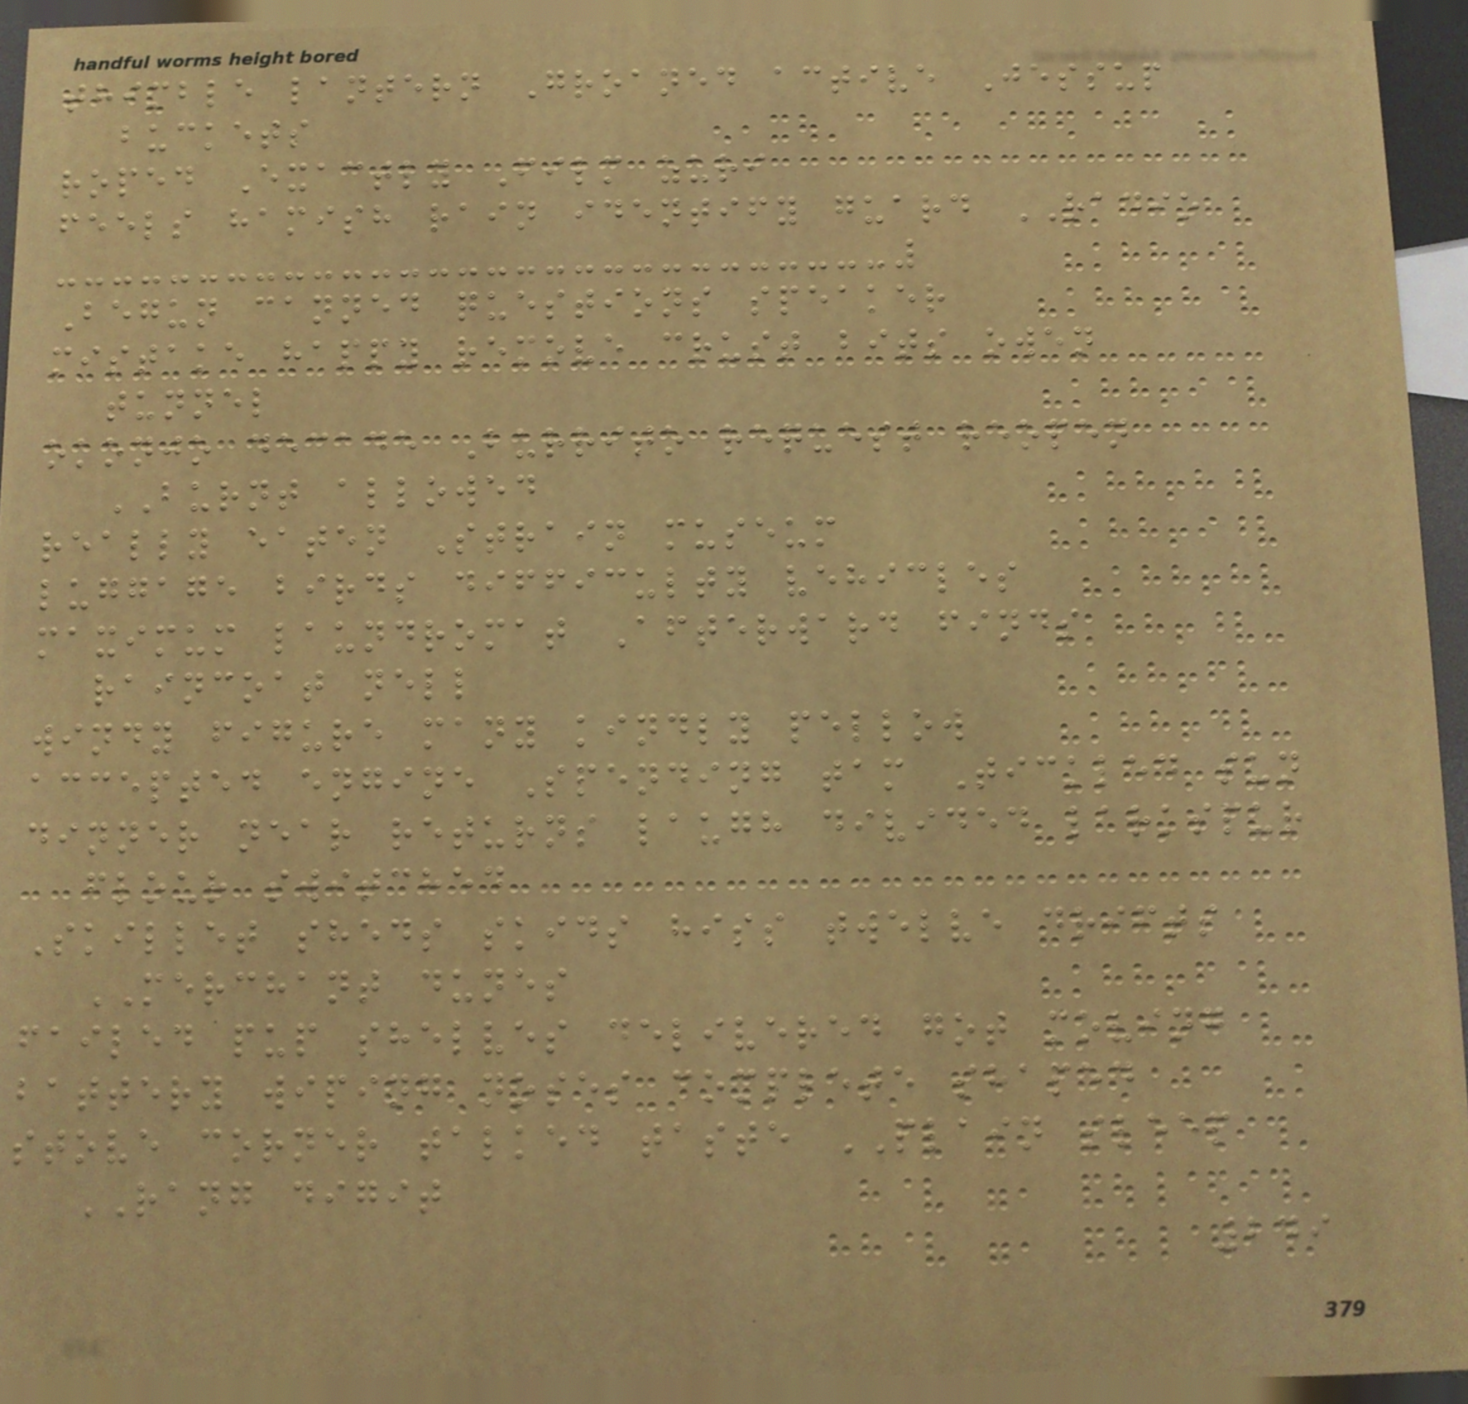thimble lantern Groaned active Jessup
buckets
roped Exactly Film zuri
feels hamish rain identify guard RADIO
Begun canned questions speaker
mistake happy remove crust bits owen
tunnel
okonjo decade Burrito request reopen
BURNT allowed
really eaten Strain museum
luggage birds difficulty vehicles
maximum laundromat Afterward finds
raincoat nell
windy figure many kindly pellow
accepted engine Spending tam Tickled sun
dinner near returns laugh divided larkspur
flour switched
Skillet sheds skids hiss twelve drifts
MERCHANT dunes
failed pup shelves delivered got moving
battery wiping noses complete shaped
stove corner talked taste PLAIN sleep
RANG digit
249
